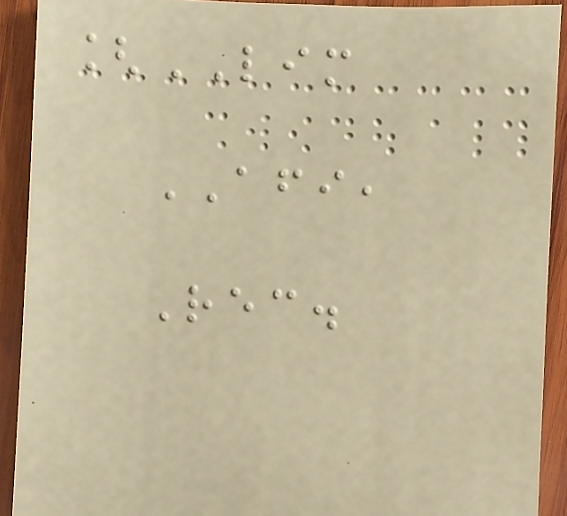[LIM
AFI,
Rec.
